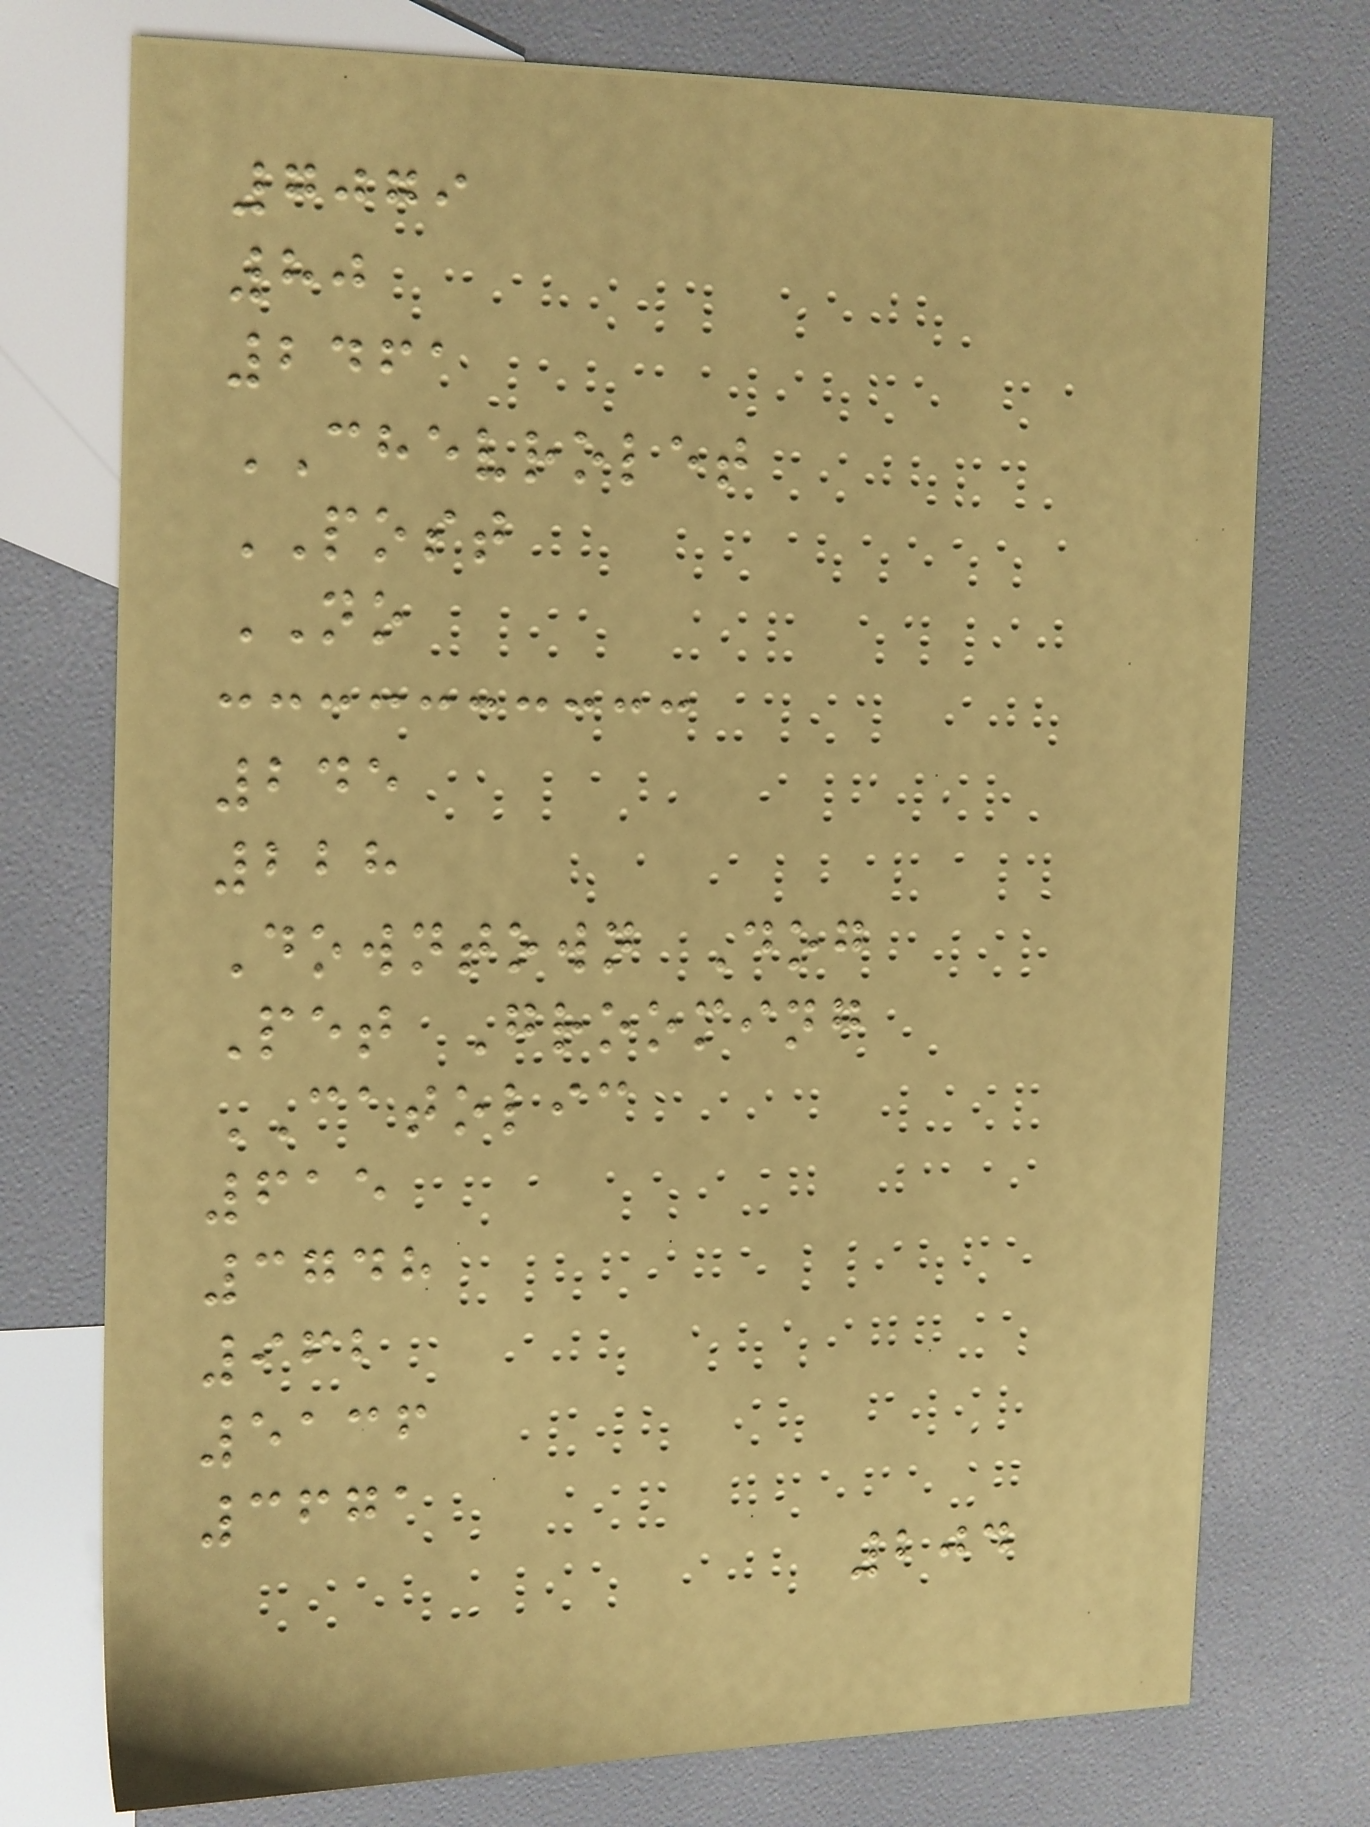7079
80
2461
CHEVROLET
POST
NO
245
228
Downtown Dog
Pet Grooming
CATOLIC
615
3748
962
5136
3671
204
